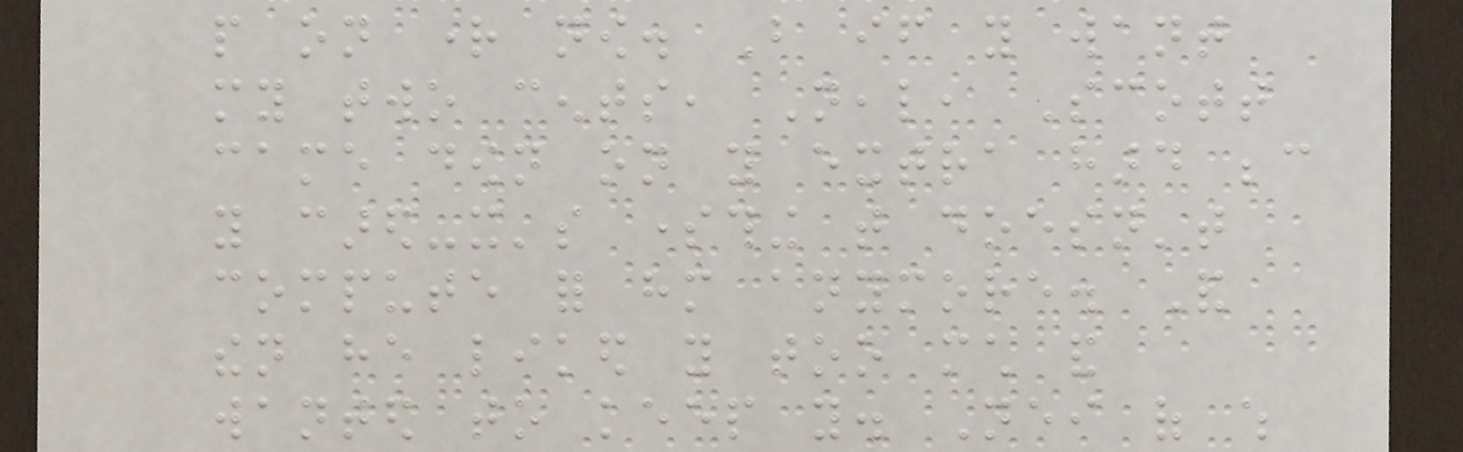people on right now. But if you want
my two cents, Neal, Scott
came down on you extra hard because
you cared-it's something that doesn't
compute for him anymore. And
then he liked you too much and
wanted to keep you. Neither of which
